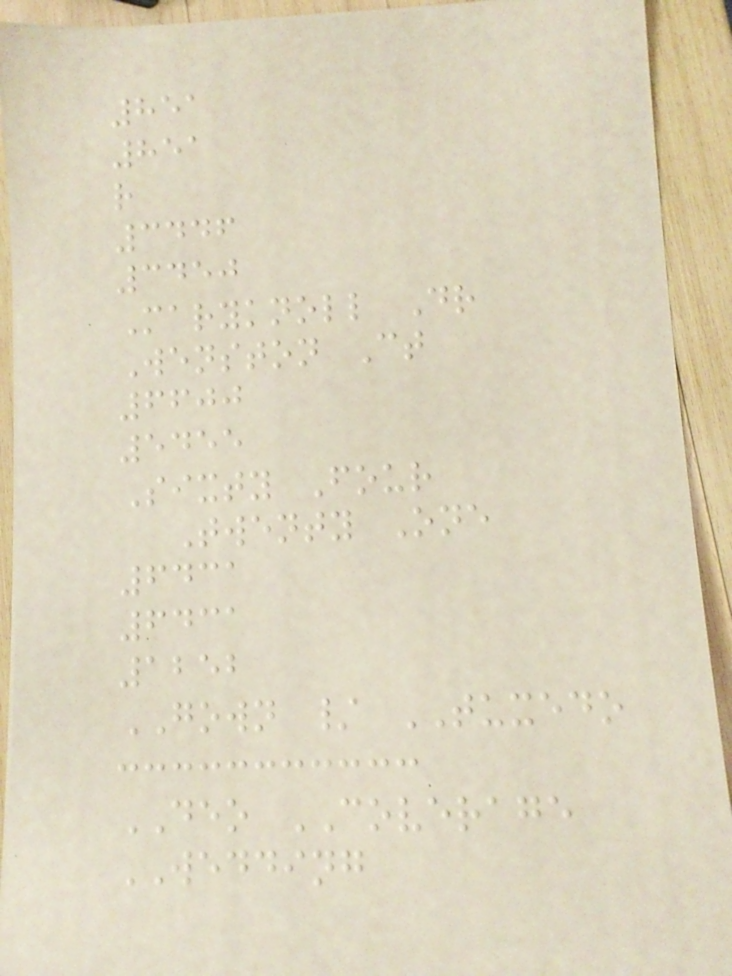851
851
r
3446
3450
Maryknoll Dr
Wenston Ct
6600
5455
Sixty Four
Twenty One
6431
6431
1252
GOWN / TUXEDO
DEO COVERAGE
WEDDING
